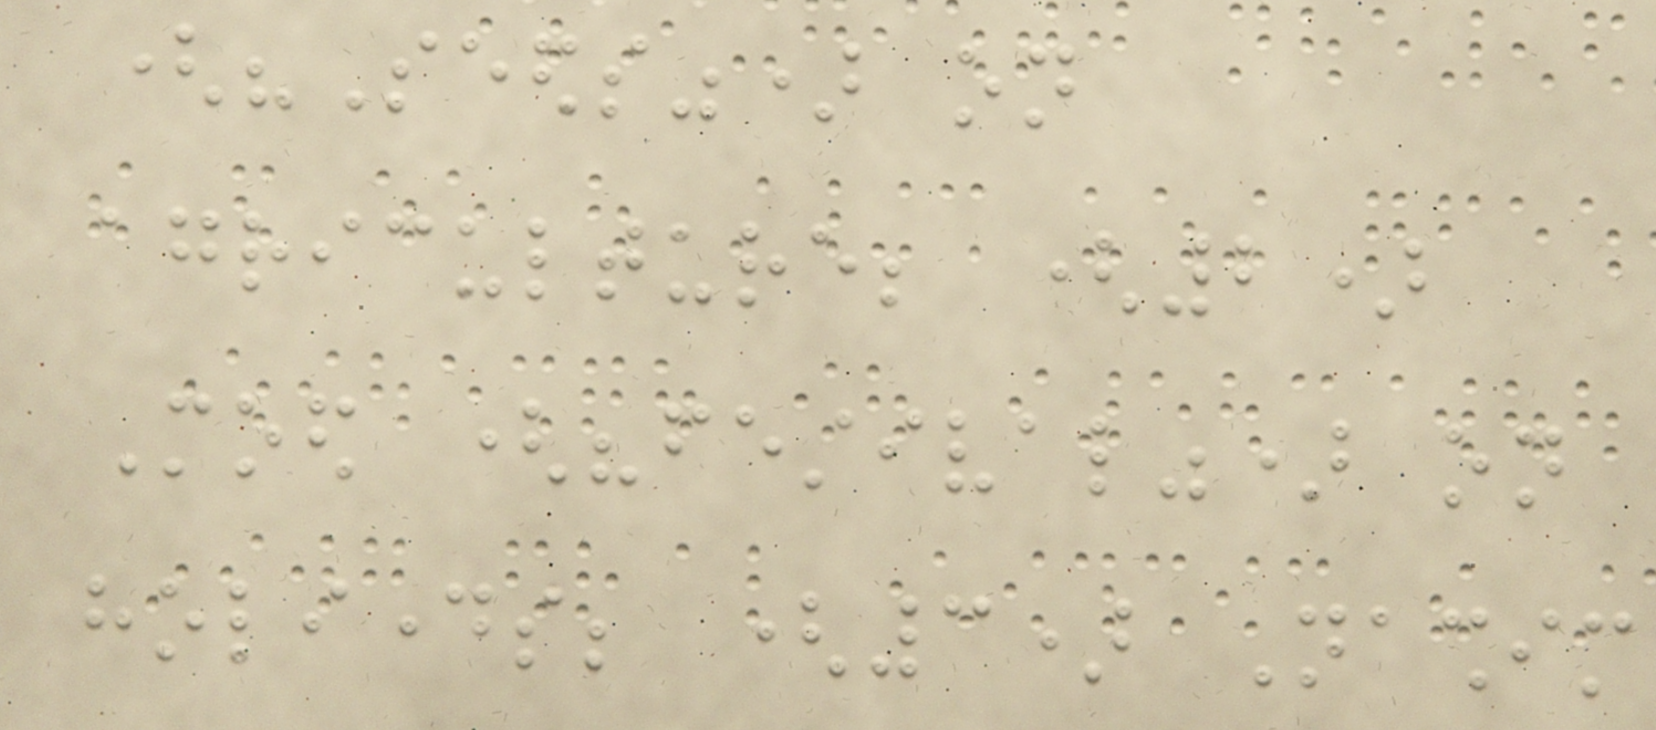("Seeds") on
agriculture; (2)
Moed ("festival") on
holidays; (3) Nashim
